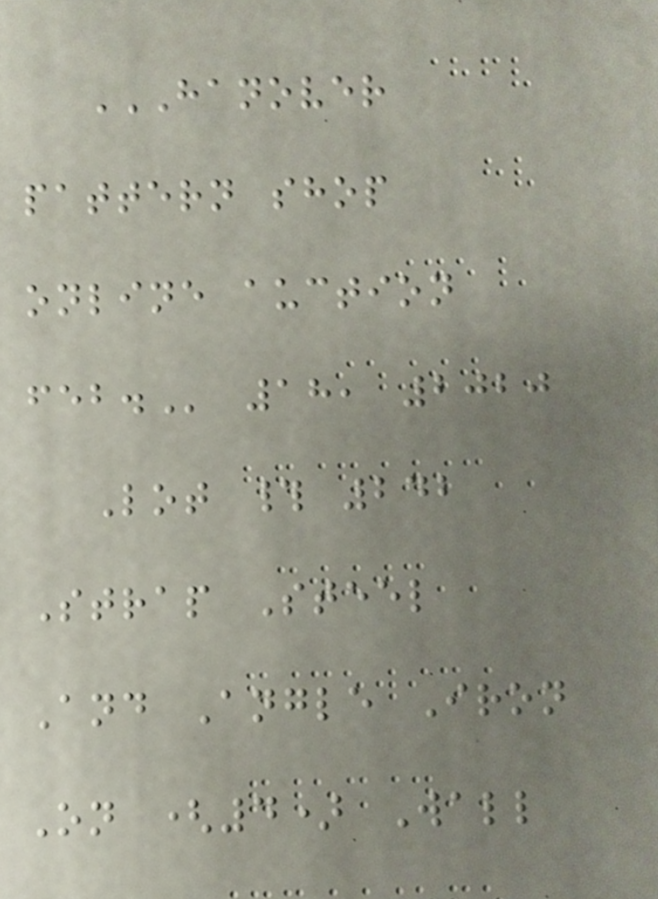HANOVER
PATTERN SHOP
ONLINE AUCTION
FEB. 18, 2020
Lot # 242
Strap Steel
And Angle Iron
On (4) Wall
